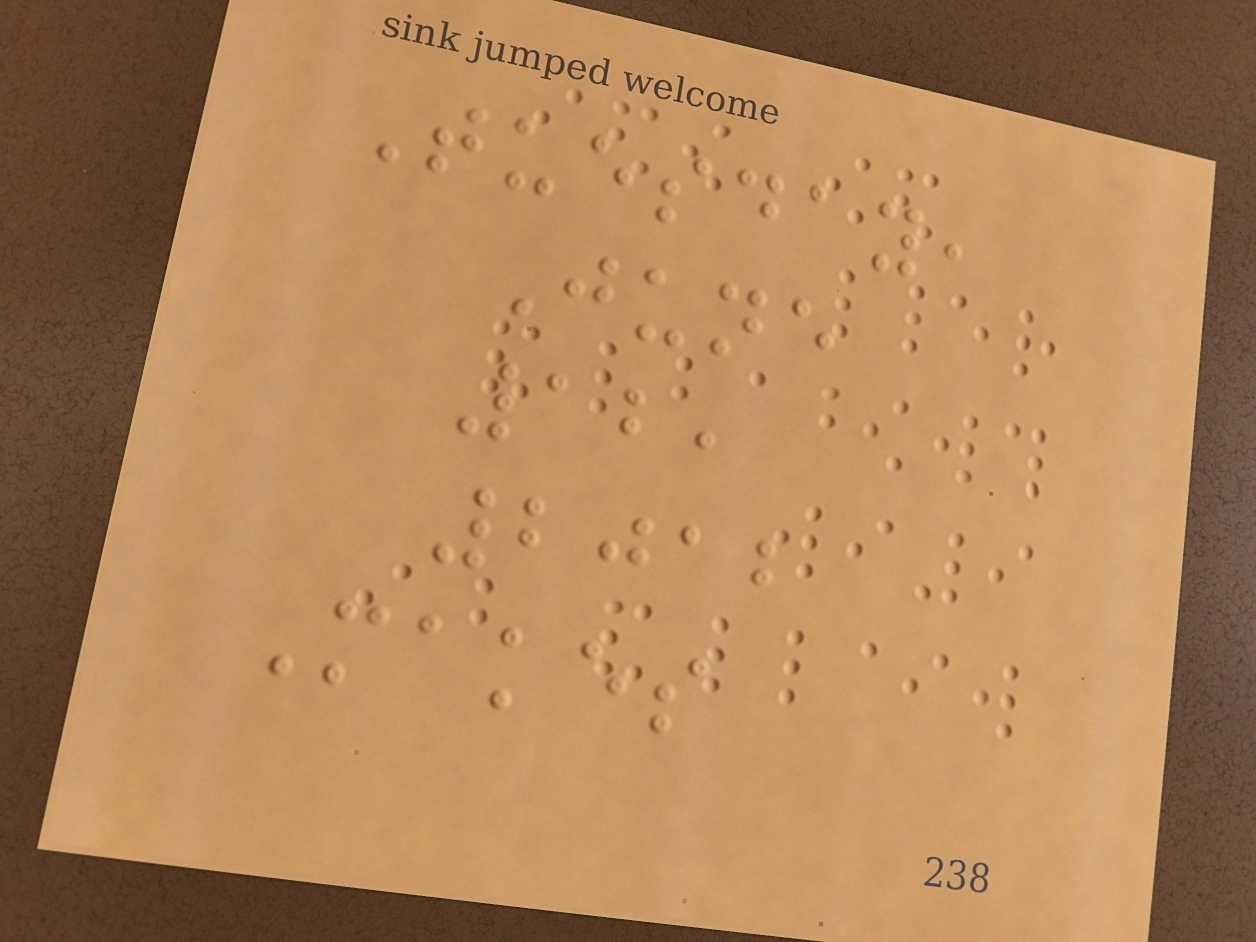Tuesday,
June
12,
2012
Makes
